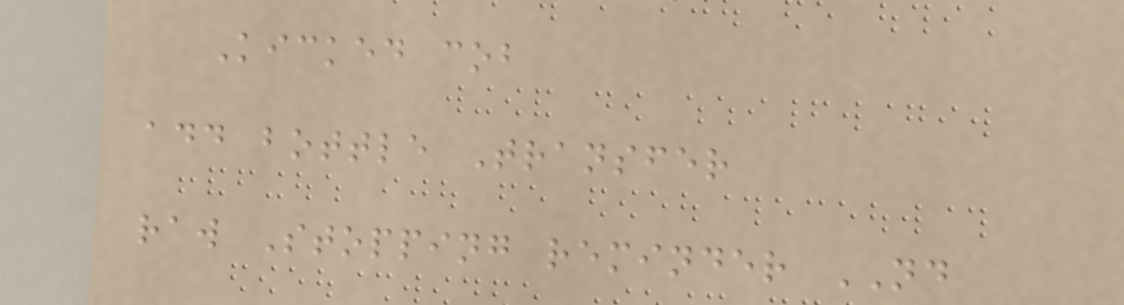Kicked cob
add bottle Transfer
raw Stopping reminder ND
